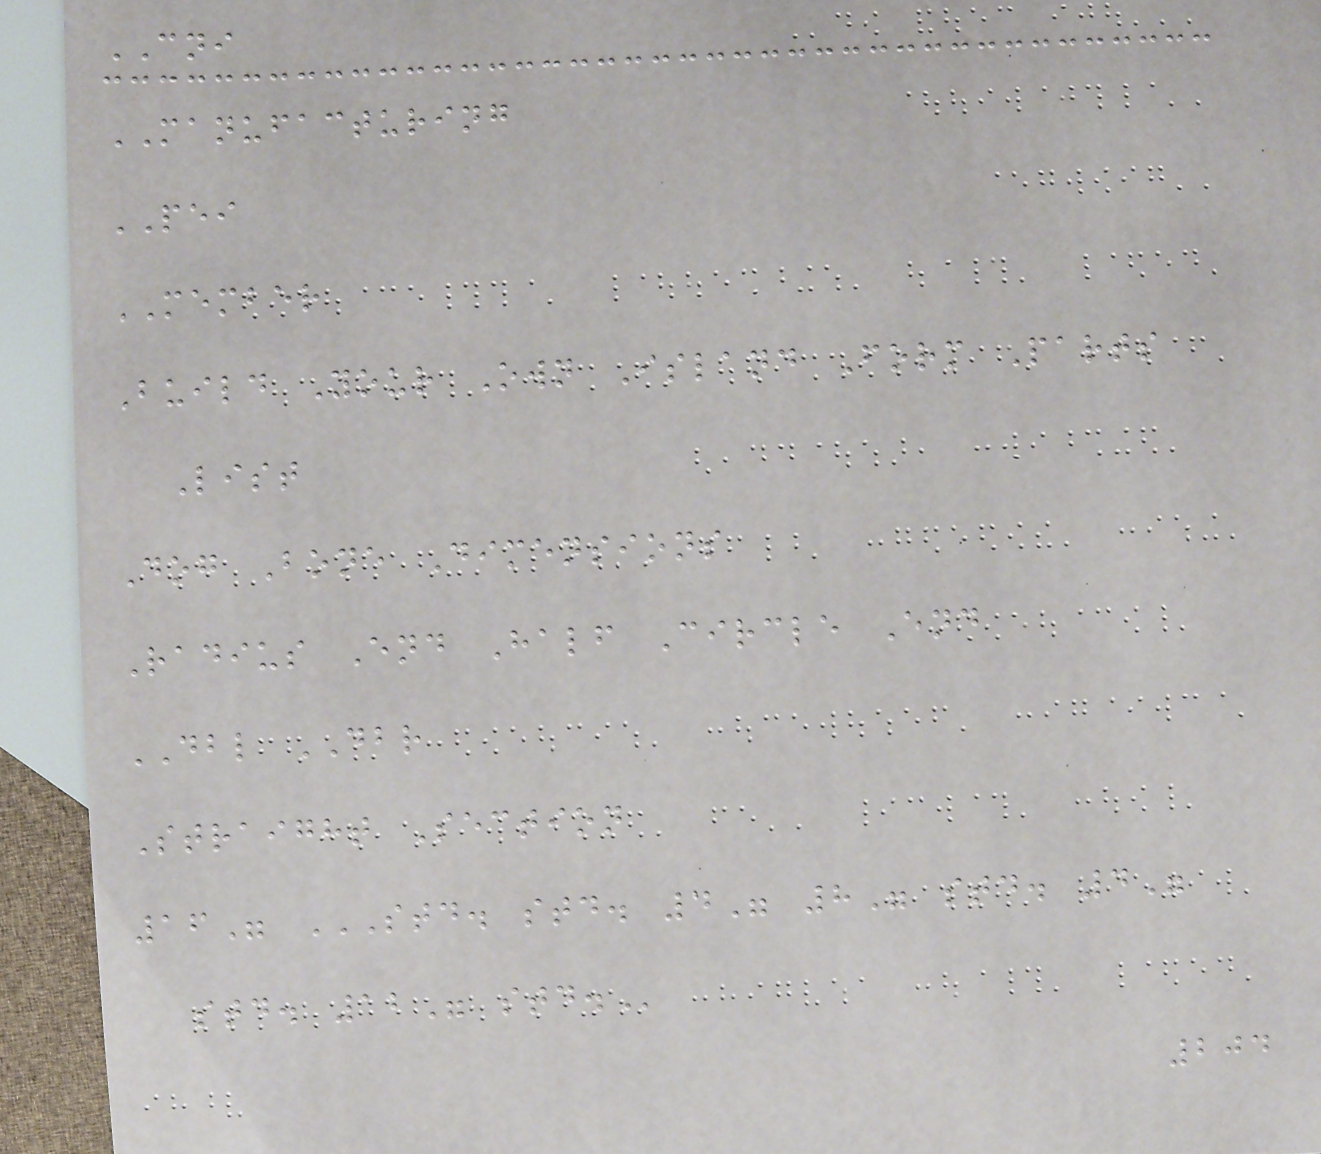CNI
MANUFACTURING
PEI
MEMBER
Build Your Own Island Form Parts
List
Dog Bone Dimensions
Radius End Half Circle End
DBL DBR
Straight Section
16" STD. STD. 4" 8" STD. 4"
STD. 12" STD.
204
